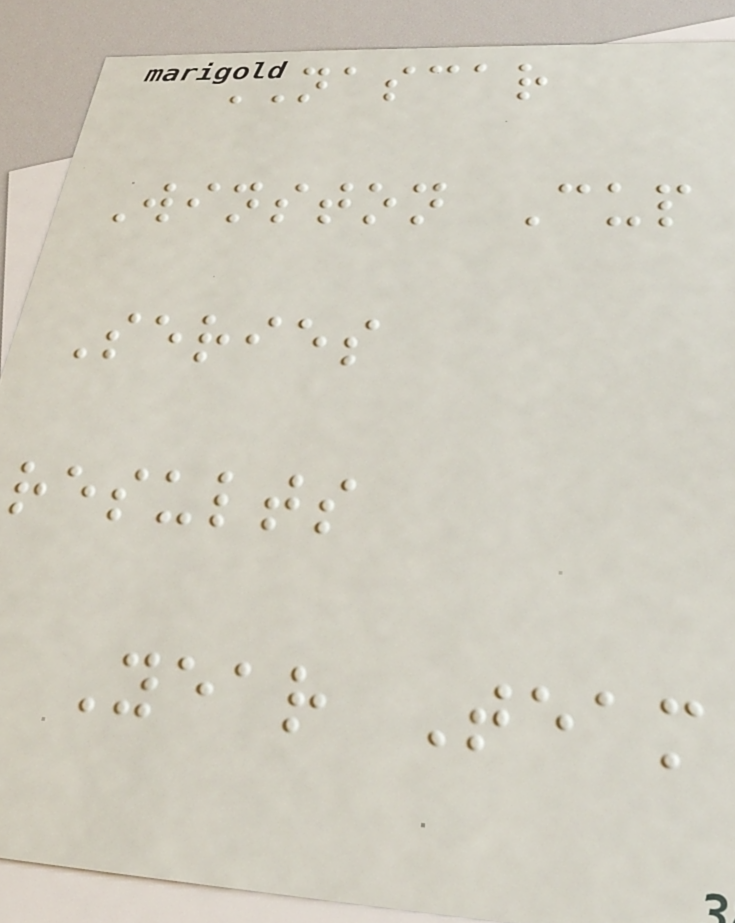NASCAR
Winston Cup
Series
results
Year Team
